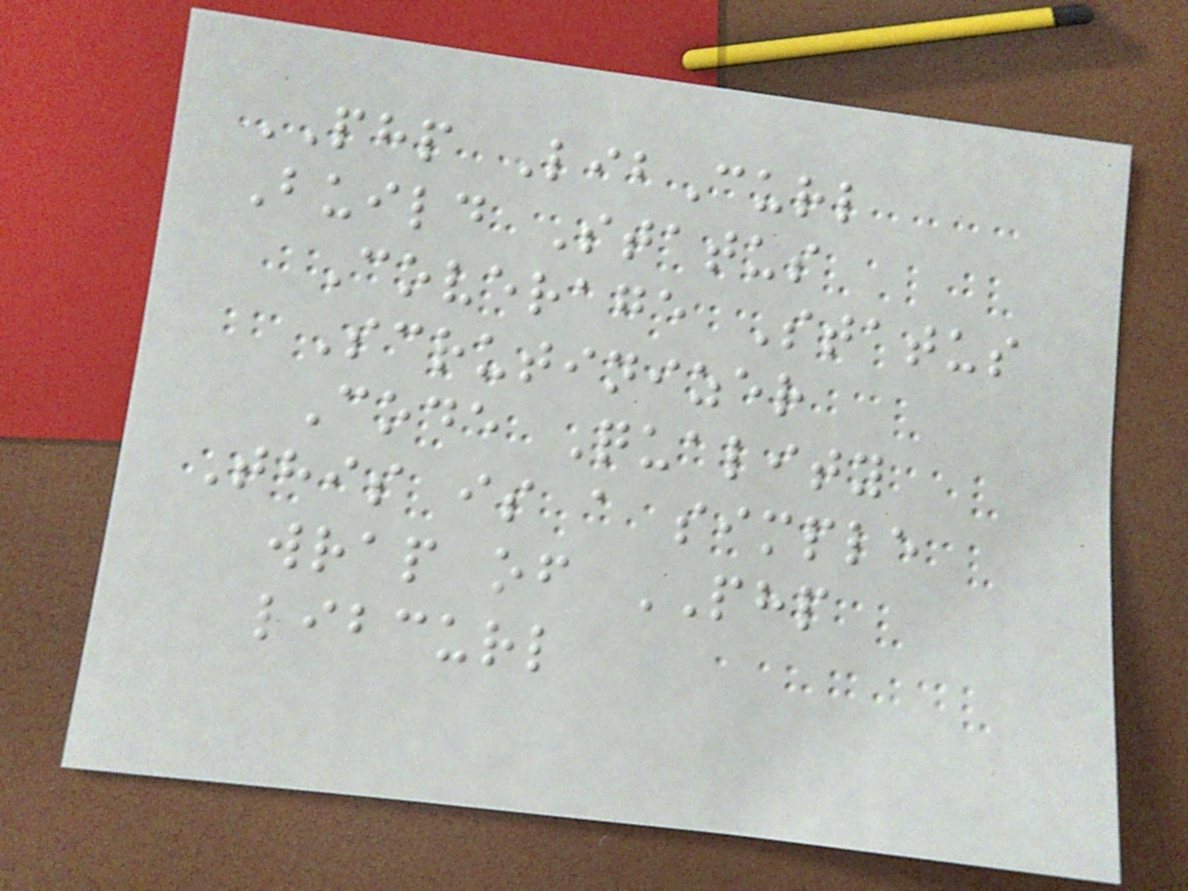PHP LibCurl
Build Status
Coverage Status
Scrutinizer
Code Quality
This is a simple
wrap of PHP
libcurl
